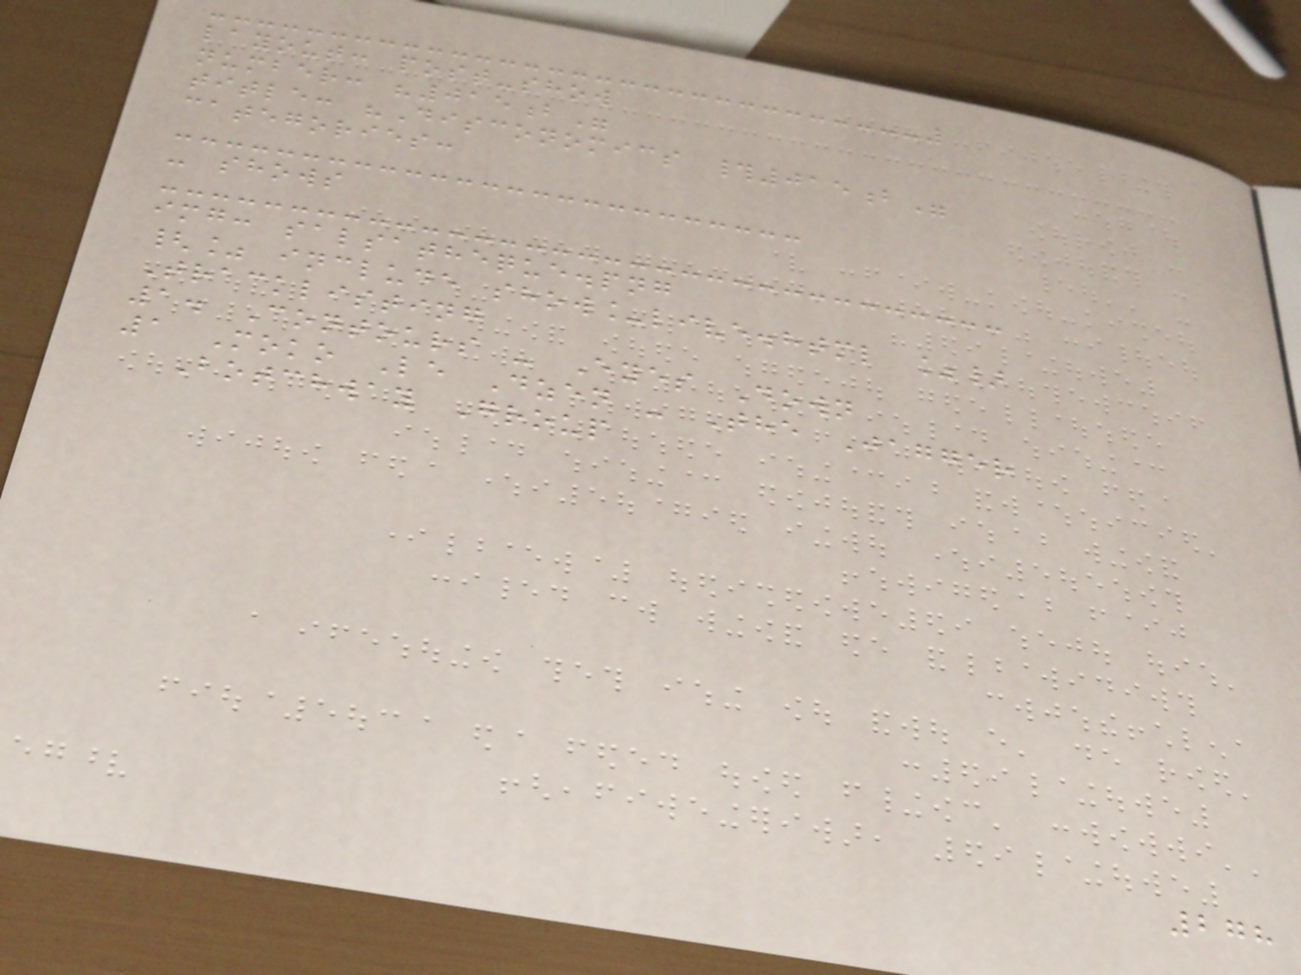layout: post-show
number: "015b"
title: "Disconomics #015b"
categories:
- shows
img: salsatheque.png
{% include show_live.html %}
Tracklisting
1. Contours - Eyes Down
1 Moko Le Dzen - The Jagger
Botchway Group
278
